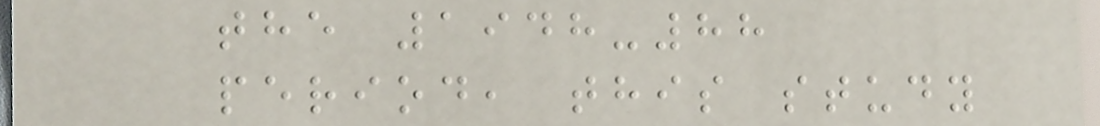the 1948-88
period, this study
